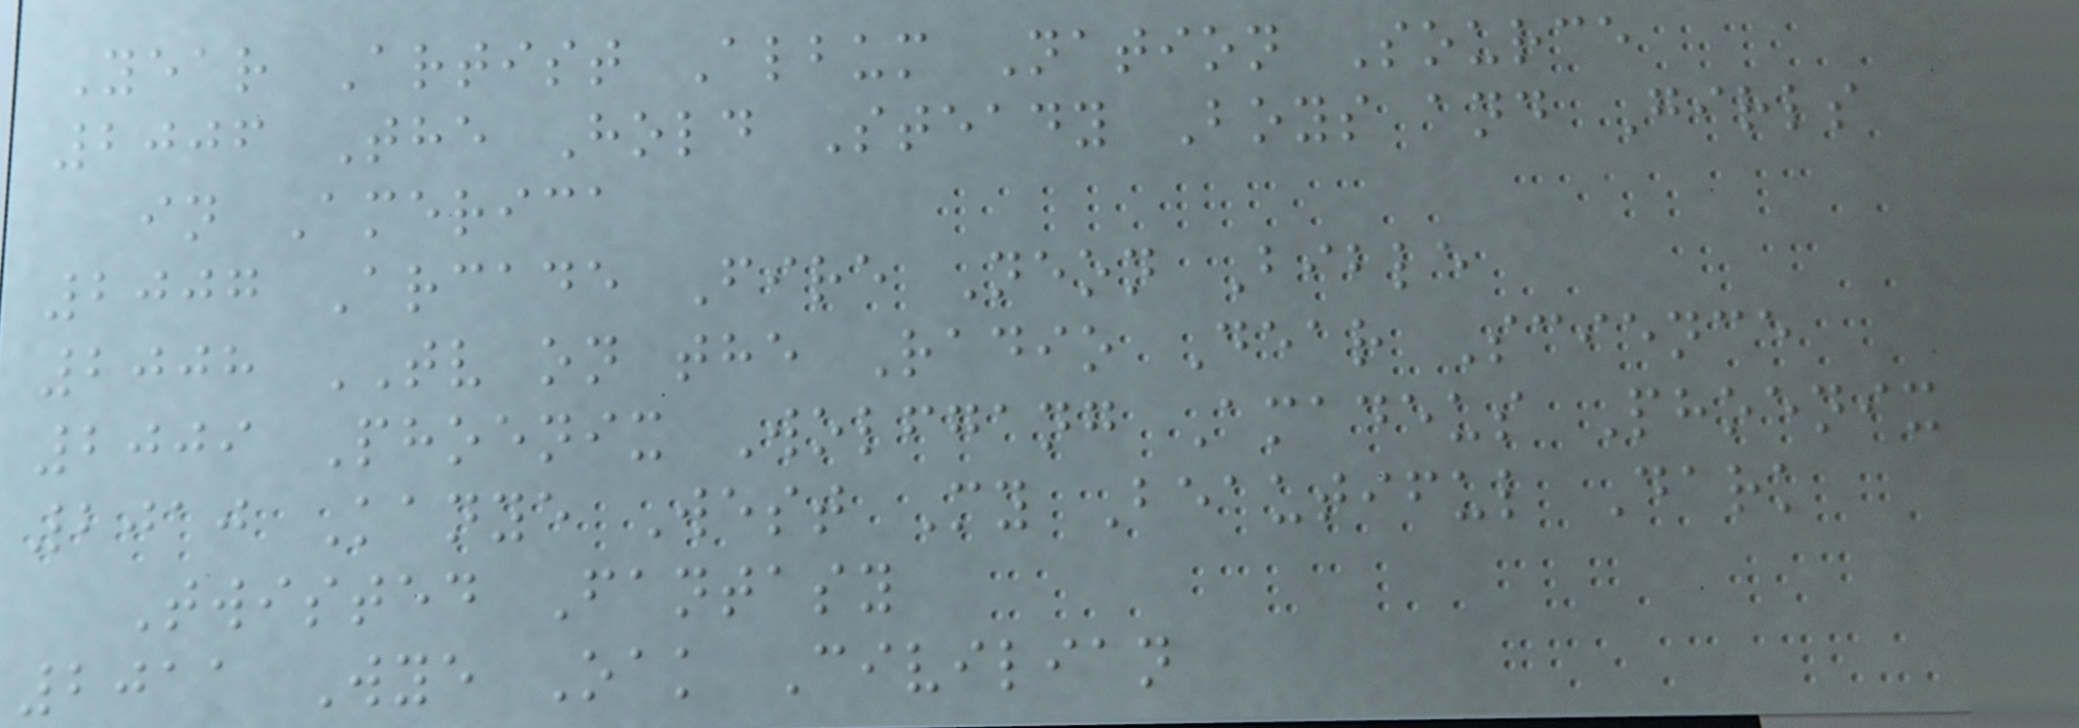Year Artist Album Nation Source
2006 The Hold Steady Boys and Girls
in America
2007 Arcade Fire Neon Bible
2008 TV on the Radio Dear Science
2009 Phoenix Wolfgang Amadeus Phoenix
2010 Kanye West My Beautiful Dark
Twisted Fantasy
2011 Wye Oak Civilian
